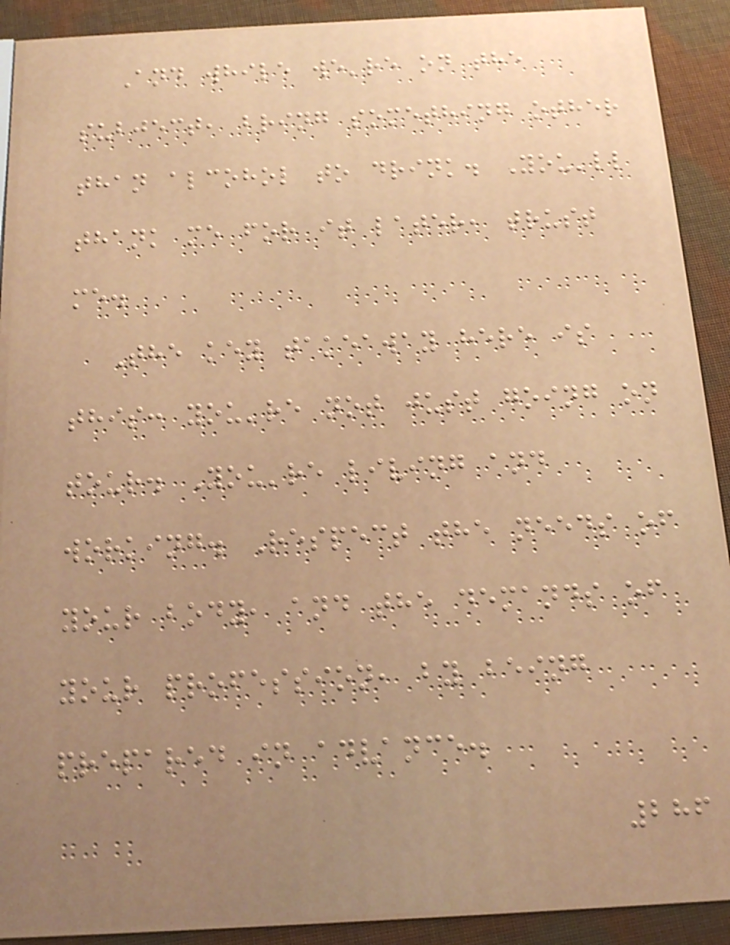And while we're on the
subject, bring something other
than alcohol to drink. You'll
thank me for it later, trust
me.
The key takeaway here is
this: you're not just going on
tour. You're living and
working. Respect the needs of
your body, and the demands of
your profession, by being
prepared in advance.
286
